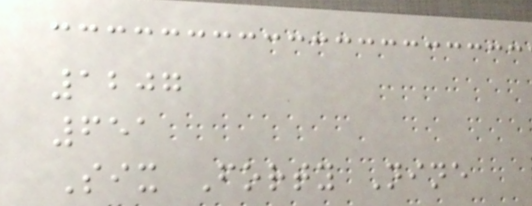1207
651
Six Forty Nine
